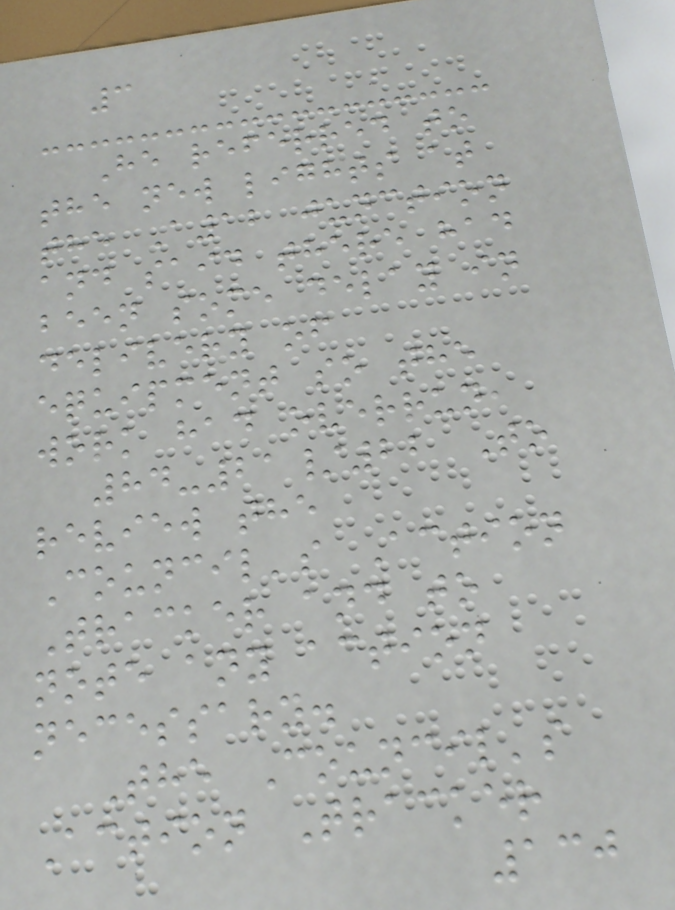3
He referred to
the new lights at
the A12 junction
and said there had
been some delay in
delivery of
equipment so the
work had overrun,
84-21/22 To
review the
Council's Action
Tracker and to
note any action
necessary.
The Council's
Action Tracker
130
